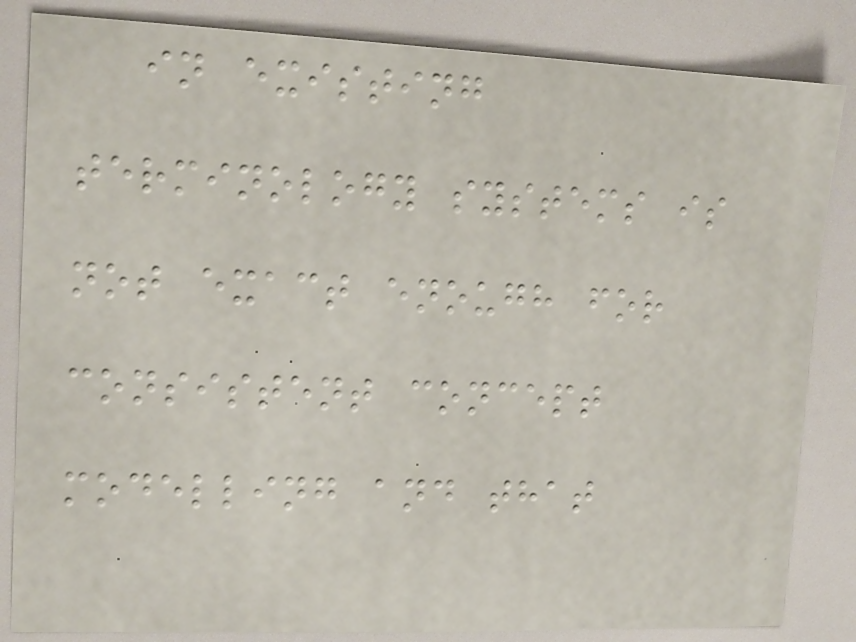in existing
terminology systems is
not exact enough for
consistent concept
modelling and that
